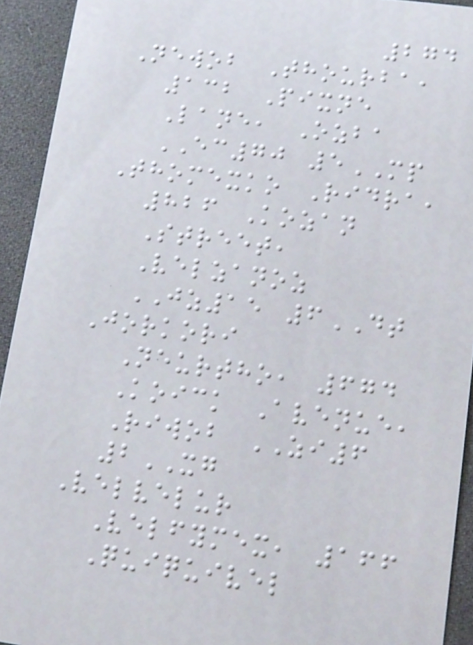274
Newob Thourba,
132 Pixne
Lane, Ozba
EC70 5MP
Thomexko Ridra,
826 Kozan
Street,
Velzanoz
JZ15 6DT
Jorkori
Neurtho, 674
Koick Avenue,
Riwob ZI6
2XG
Velvelur
Velfymex, 166
Quiquivel
